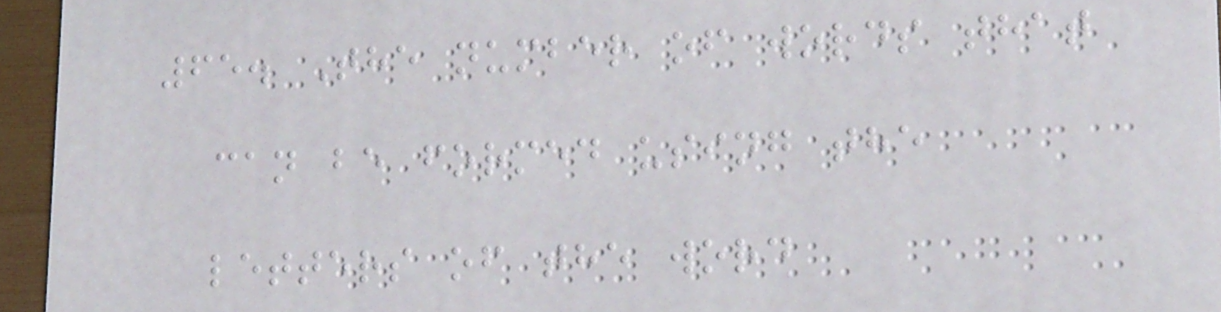65. The number of words that
can be formed using the
letters of the word
